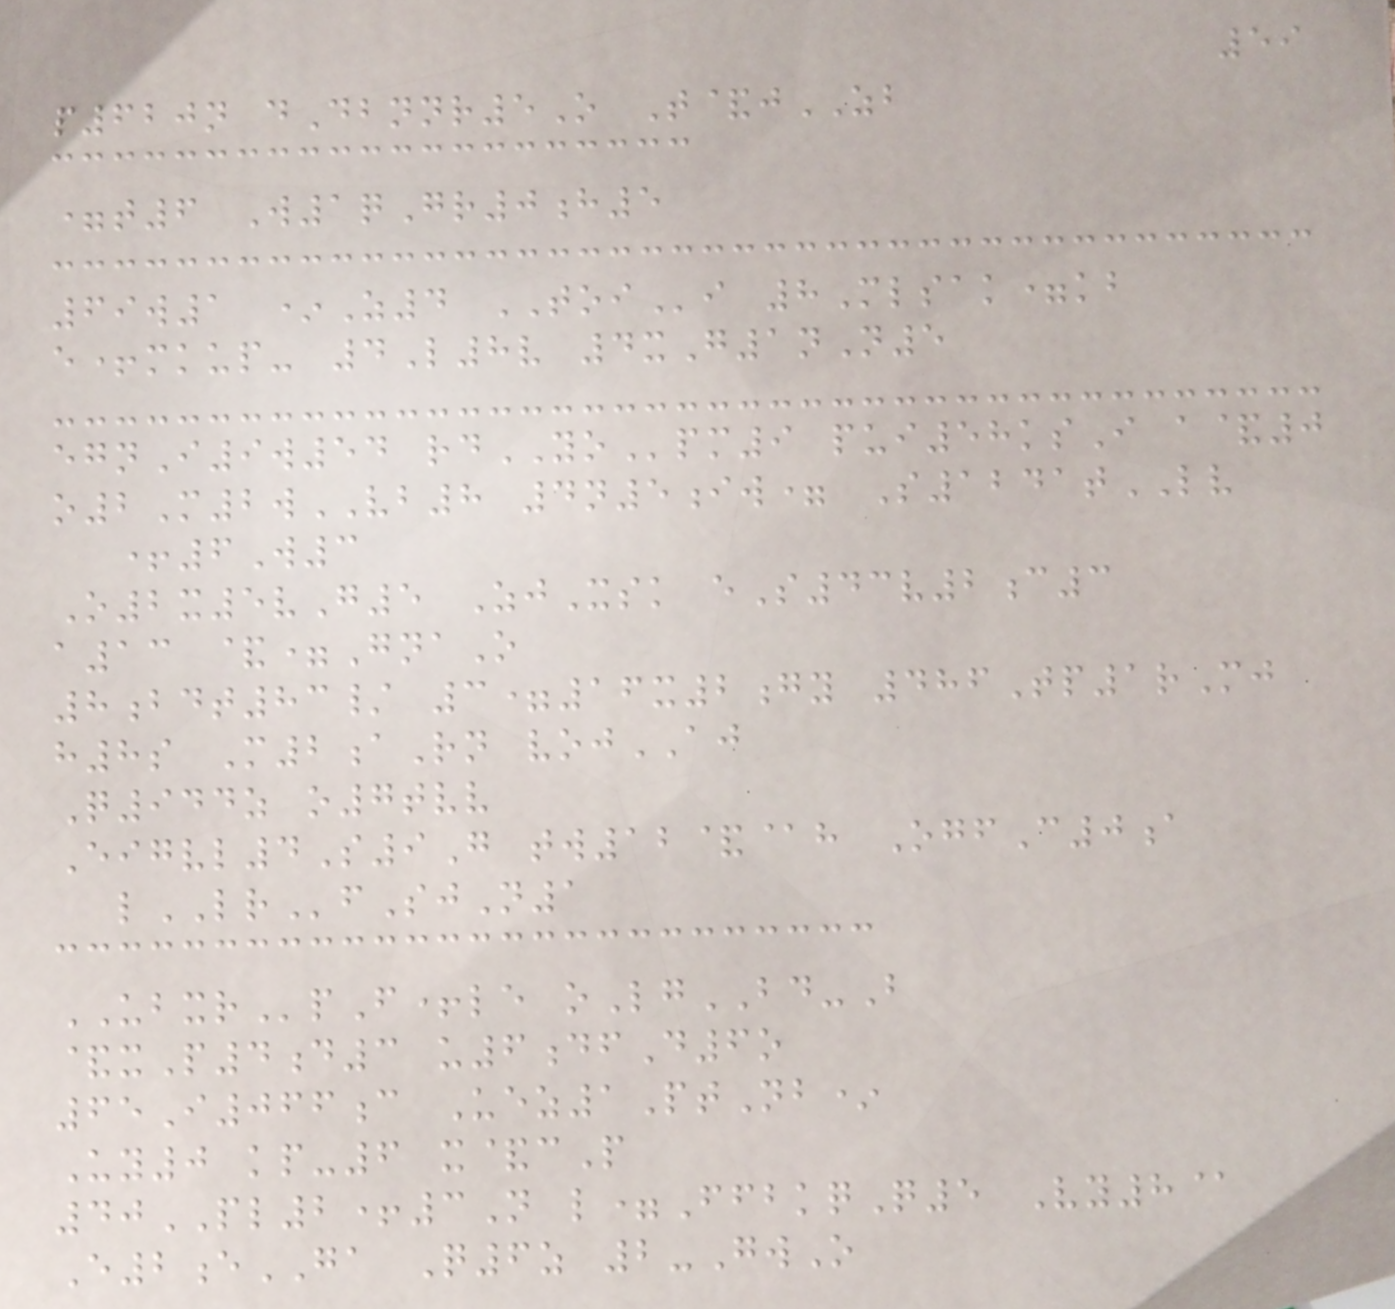59
p620n dDbnnr5O T&jZB
=t6 W1qGr0h5
69w1 *Z4 TOIi 8Mlsak=kb
e+mkup- 4L8v 4xG1nN5
egnI9w54 rdYOpm9 pui58ksI a&0
o2M2wVB8 4n5iw= S1241tLV
+6W3
O2x5vG5 ZjXsk eS43v2c3
a13 &=GnaO
8bdt83/ 3=16x2gy 486Tp1rMj
h8s M2aRn vojAJ
Q944z o7tvv
Eigvl4S9G tw12&@h OgfC0a
lLRfSjN1
UBXRpF+le oLgBD-B
&xP4d3 u6dfD6o
65I066c Uez1PtNb*
Uy0 kp-6 x&cP
40PL2+3N l=FfbkqQ5 Vy8@
E2eGA Q6z 2-GwO
